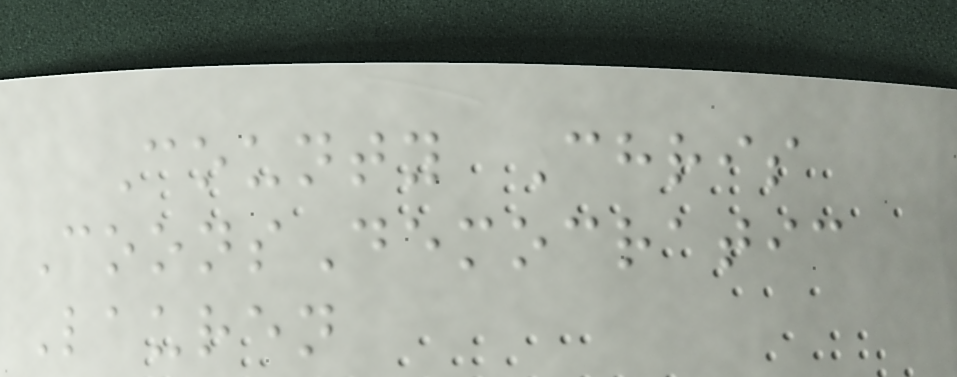County Chris
CoonsDemocratic
Lauren
